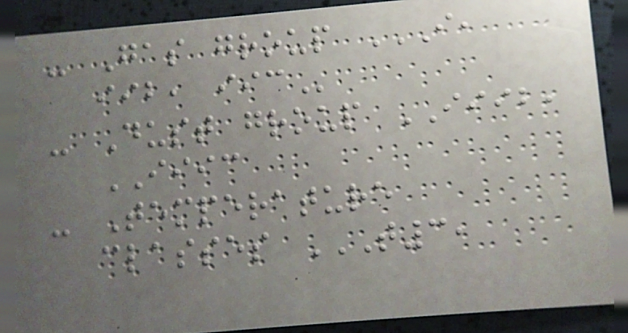- Gas group I,
IIB, IIC
- Dust group IIIB,
IIIC
- Temperature
classes T3,
